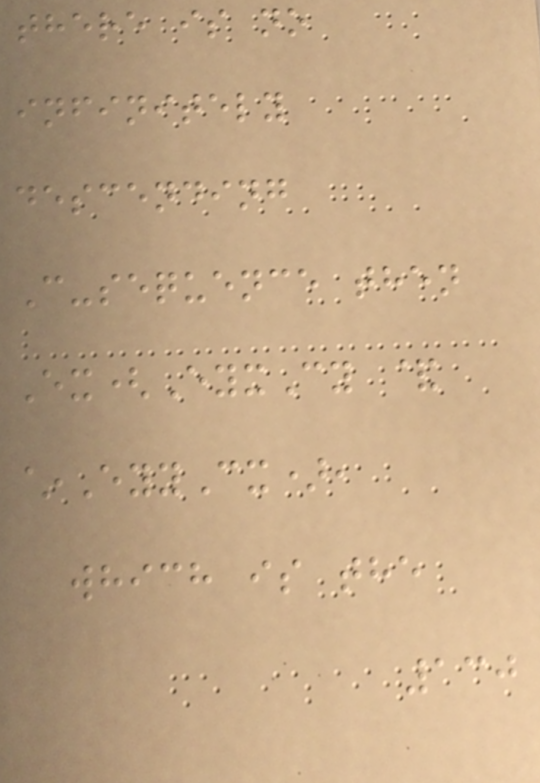there is no
infinitely
descending
C-sequence then
Ex(EyxCy &
~EyyCx),
which is the
130
